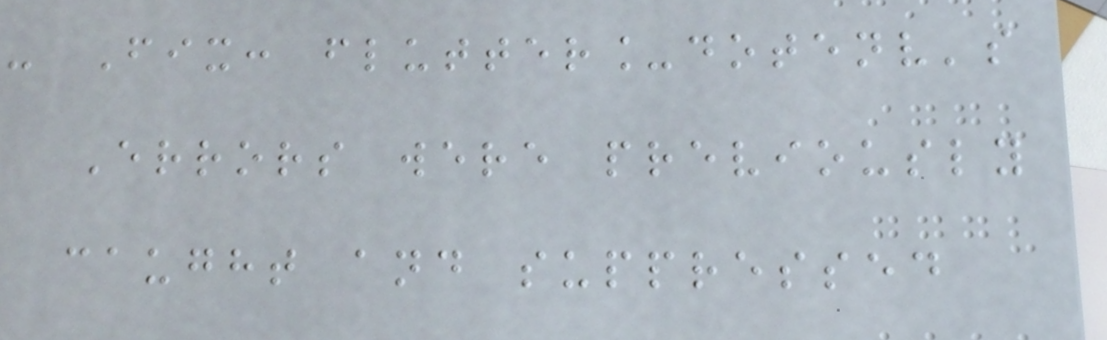- Fix: flutter_dotenv's
Errors were previously
caught and suppressed
